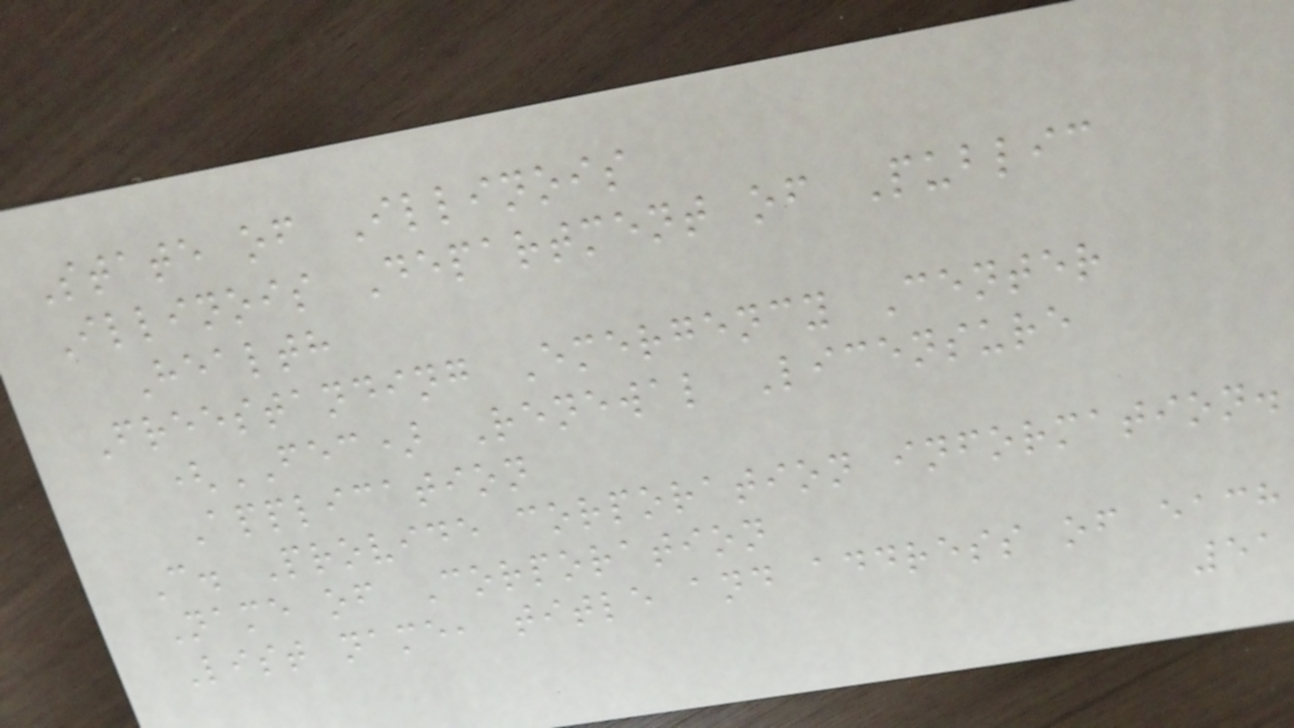State of Illinois
Illinois Department of Public
Health
Freestanding Emergency Center
(FEC) Renewal Licensure
Application
C. Provide corporation information.
Name of Corporation
List name, title and address of each
51
